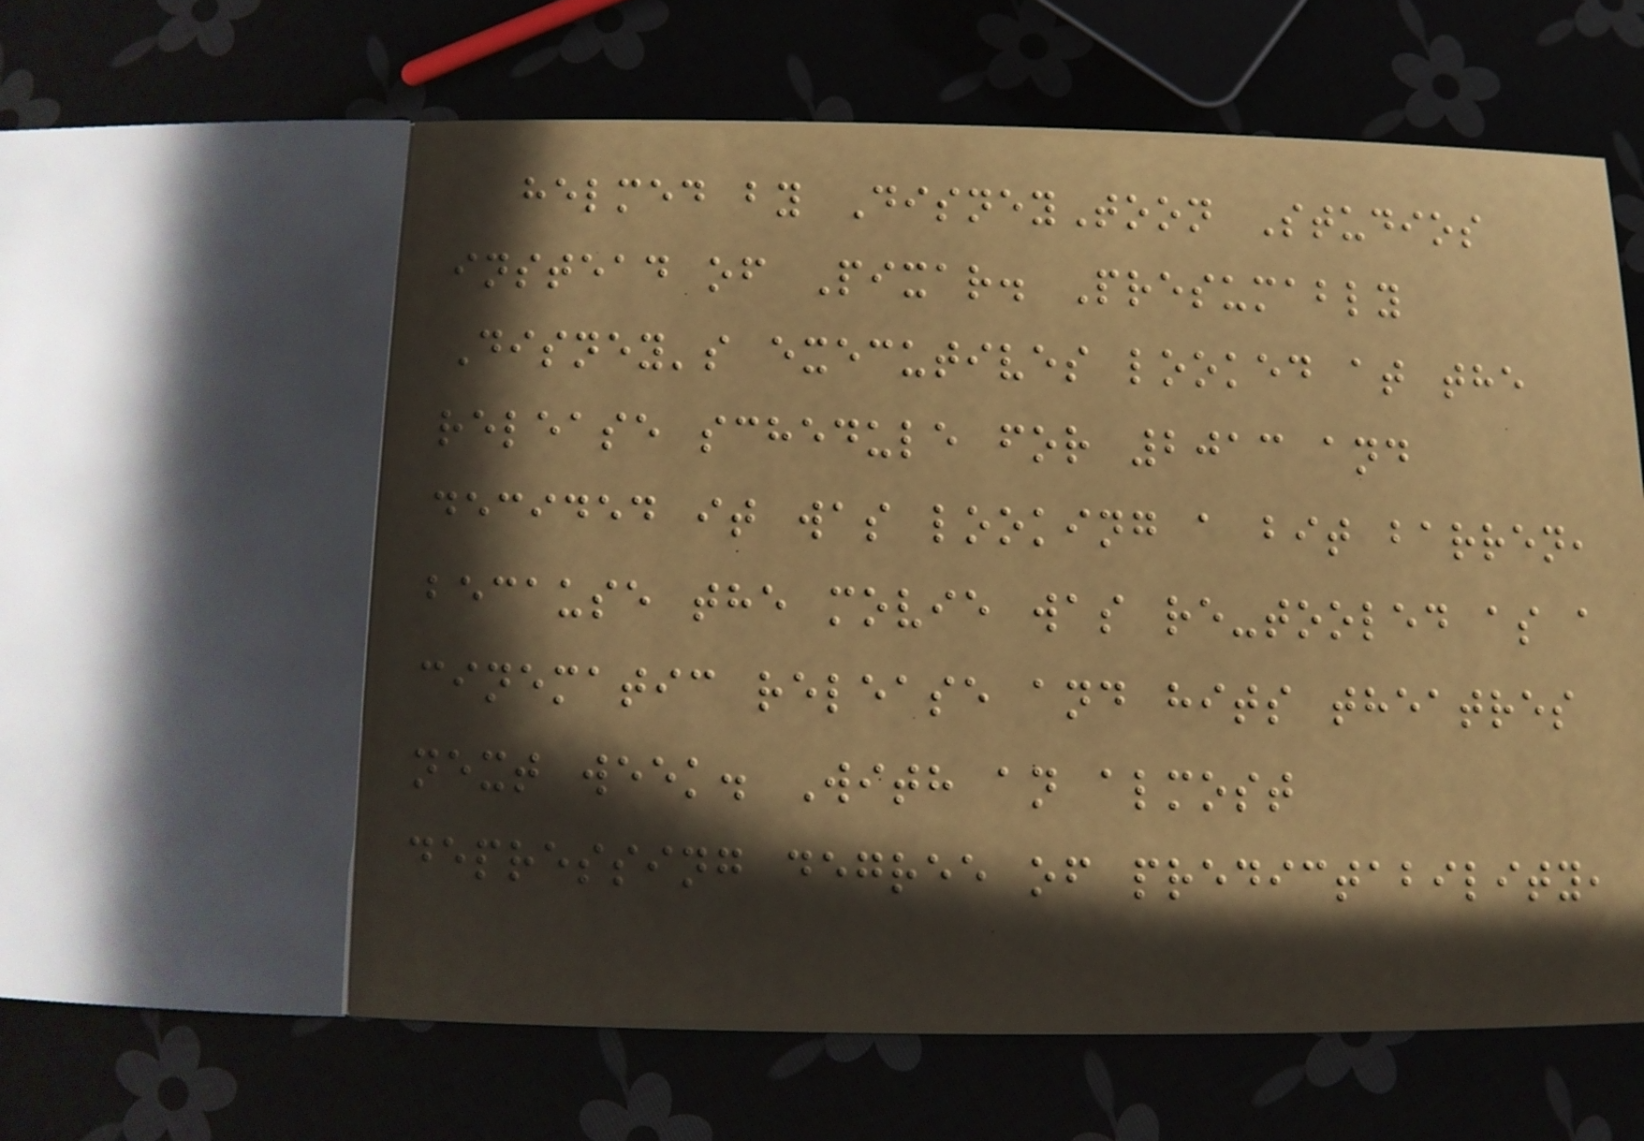helmed by DisneyToon Studios
instead of Pixar. Presumably
Disney's executives looked at the
release schedule for 2013 and
decided it was looking a bit barren,
because the movie was re-tooled as a
cinematic release and hits theatres
next week. With an almost
depressing degree of predictability,
